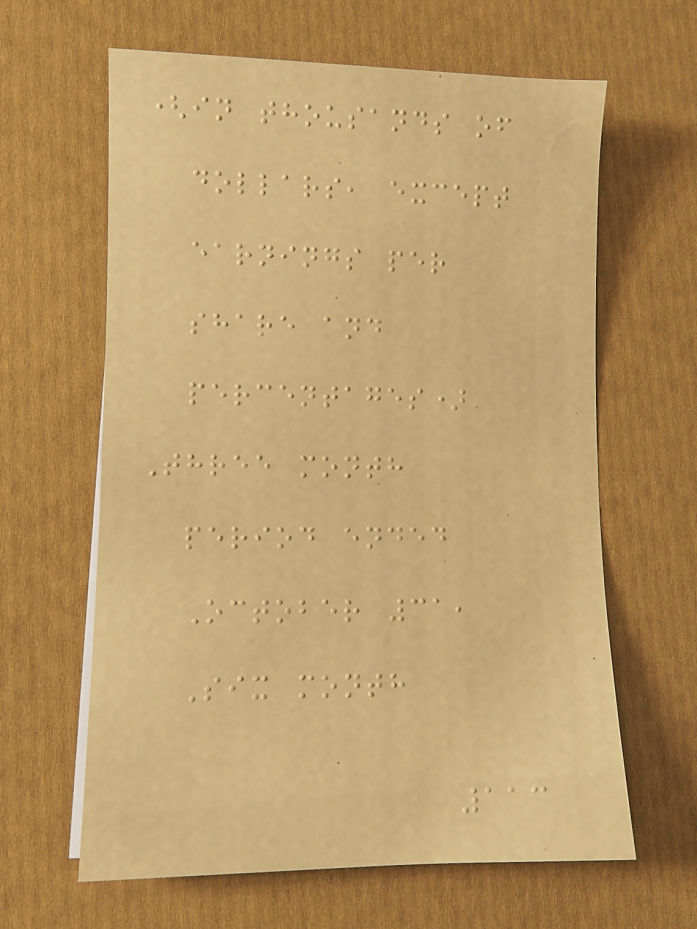(in thousands of
dollars, except
earnings per
share and
percentages)
Three month
period ended
October 31,
Six month
113
